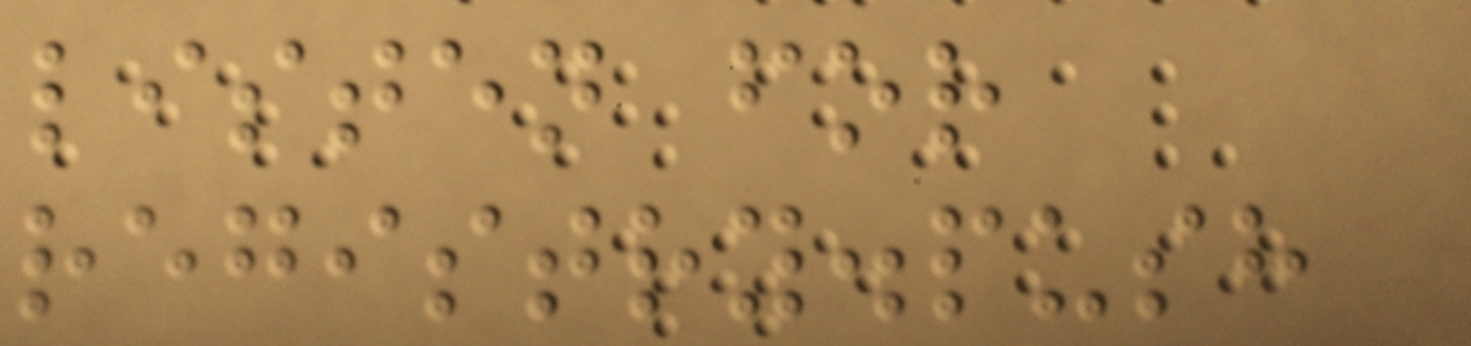listen for
registry.push
